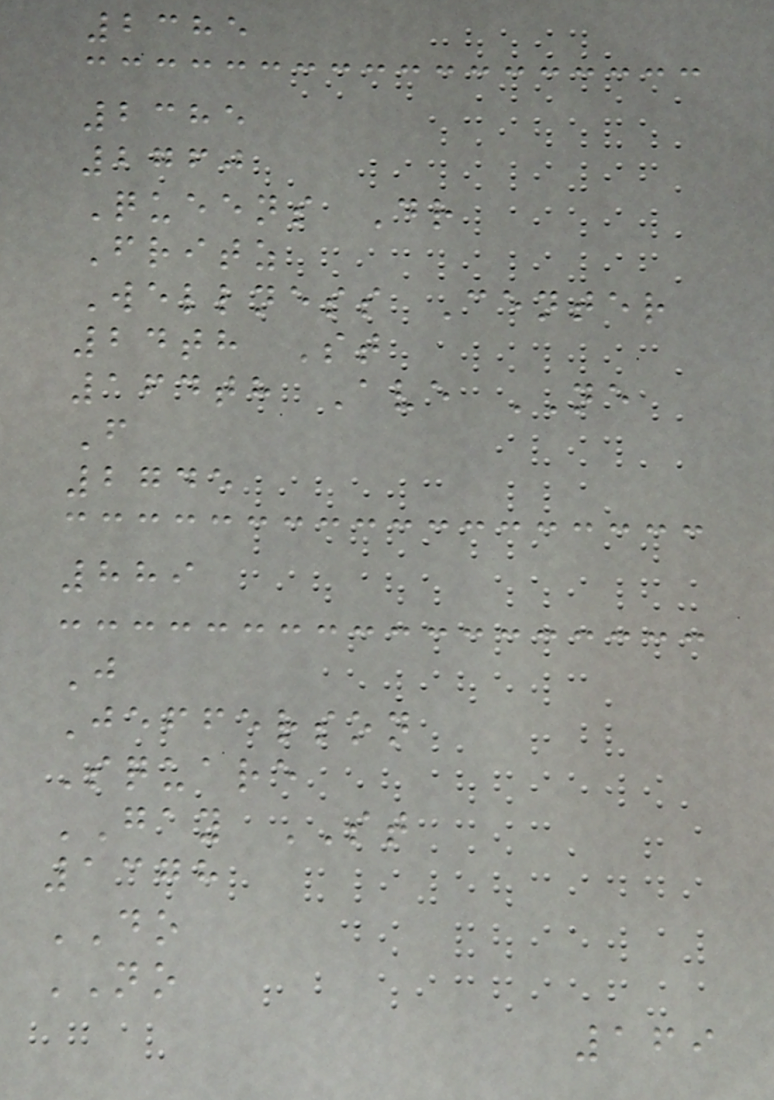2385
2385
2760
Queens Dr
Fritz
Wellness Center
24th St
164th Ave NE
F
2745
889
J
Jefferson
Square
GAY ST
1378
DO
NO
169
